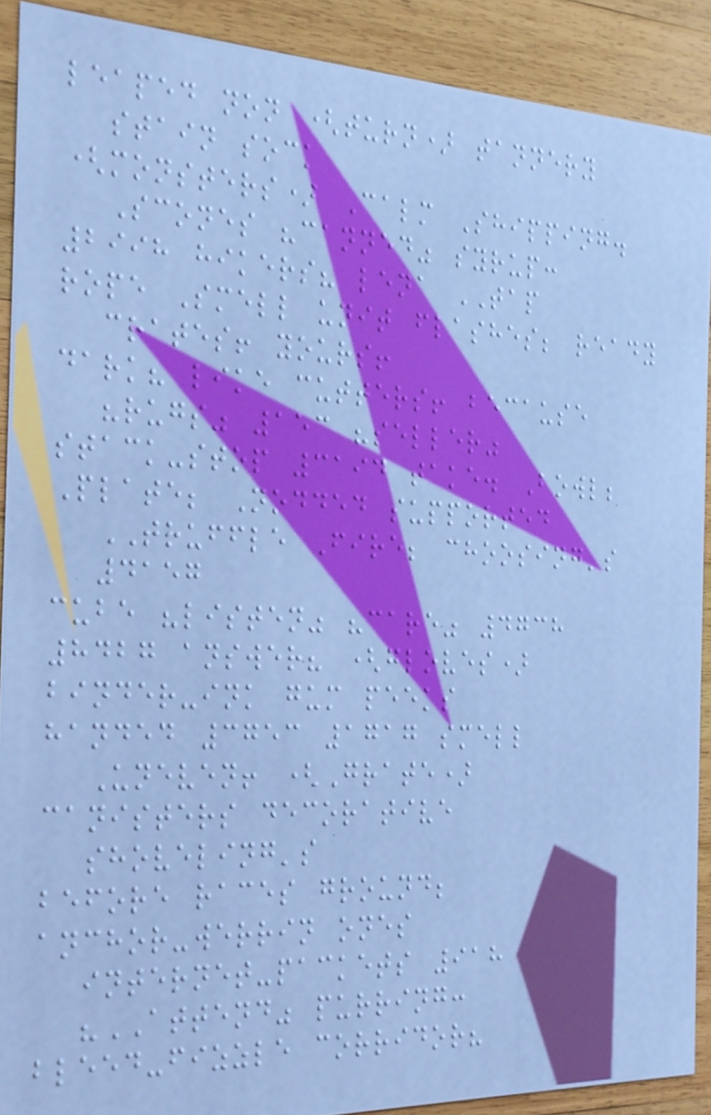leaped non (turn) tannery
stain sock
(monsters) Calm Shipping.
Scones "canned" syrup:
2998 hikers? lena TAP
rope Smell unit flashes; ready
crates! yours!
dark? like cutters! because
"rugs" 153 "seller"
stack-stop 3194 take. Bowl;
Plate; Nodded supported
TRUFFLE Fire; choosing's
4157
cube "listen" "care" 4738
8427 answer? (gloves)
binder-ink gum peeks
handed 3753 1717 smell
Uneven! (Grate)
canisters decorative
shoveling's
before races ground;
anchor-werrin ones
internet-packets 918
"ATTEND" purring:
bleed-fizzle corridor?
